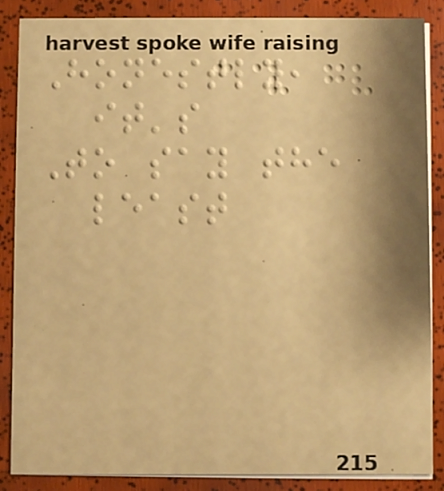Honestly,
it's
To say the
least
